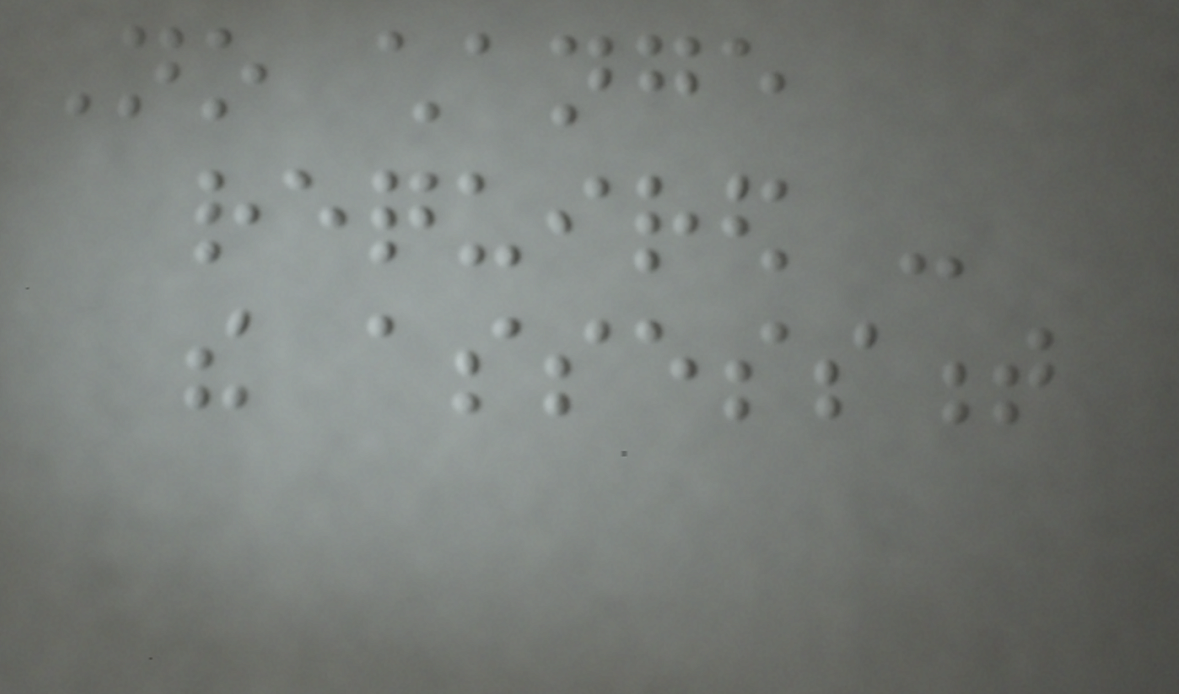No change
required -
the assessment
